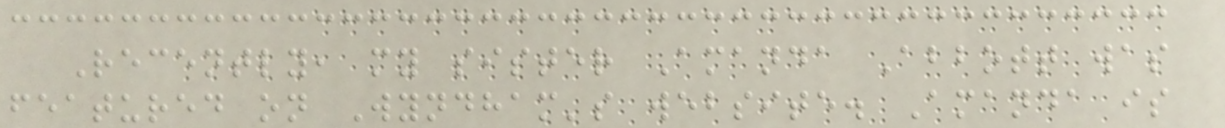Recently, my sister Amanda Abbott was
featured on Wyndham's website. Amanda is
